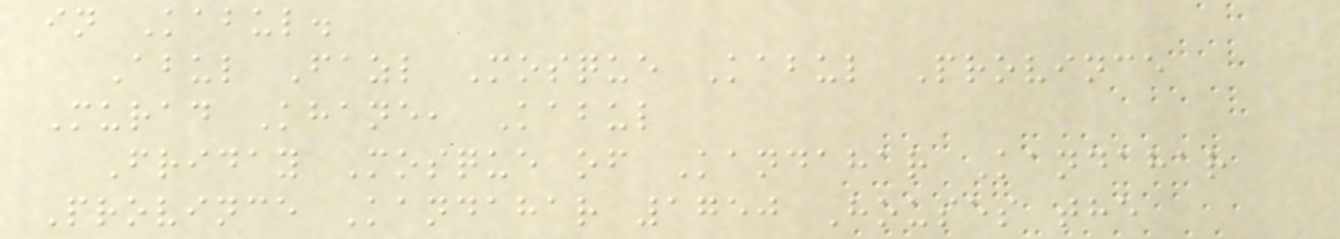in Kabul.
Abul Fazl Mosque Kabul Province
Murad Khane, Kabul
Friday Mosque of Kandahar Kandahar
Province Kandahar 1750 Houses the
